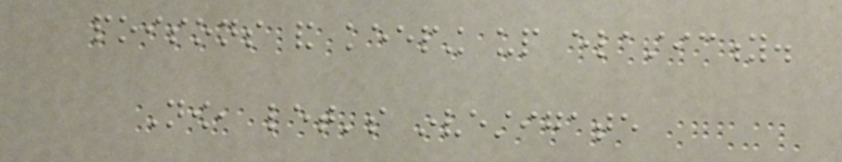poisons and keeping up elasticity.
Now, let's investigate
